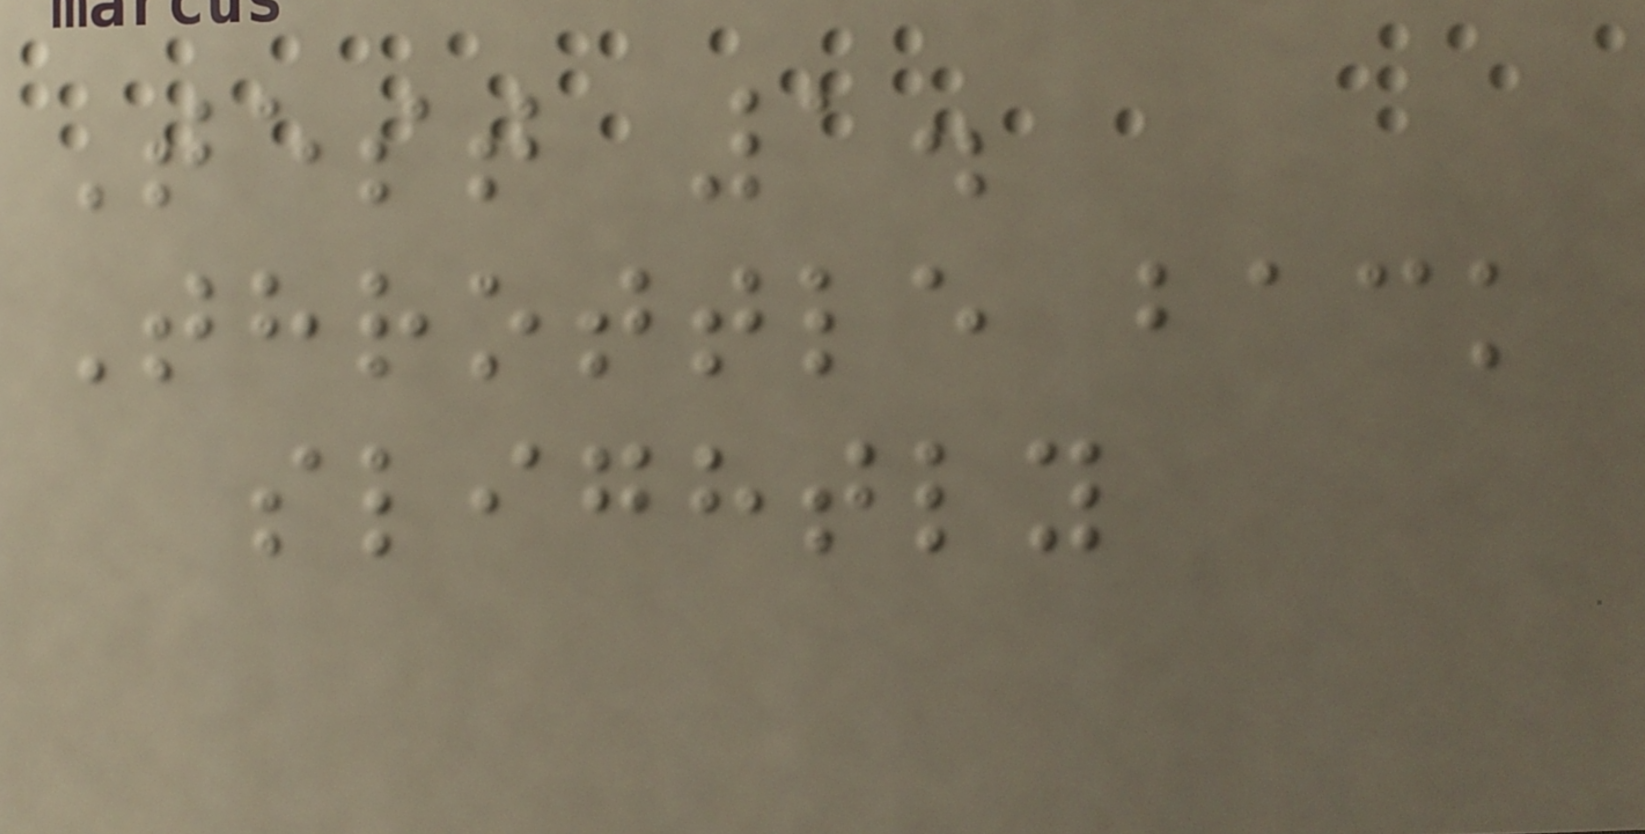Test 1.
Throttle back
slightly
